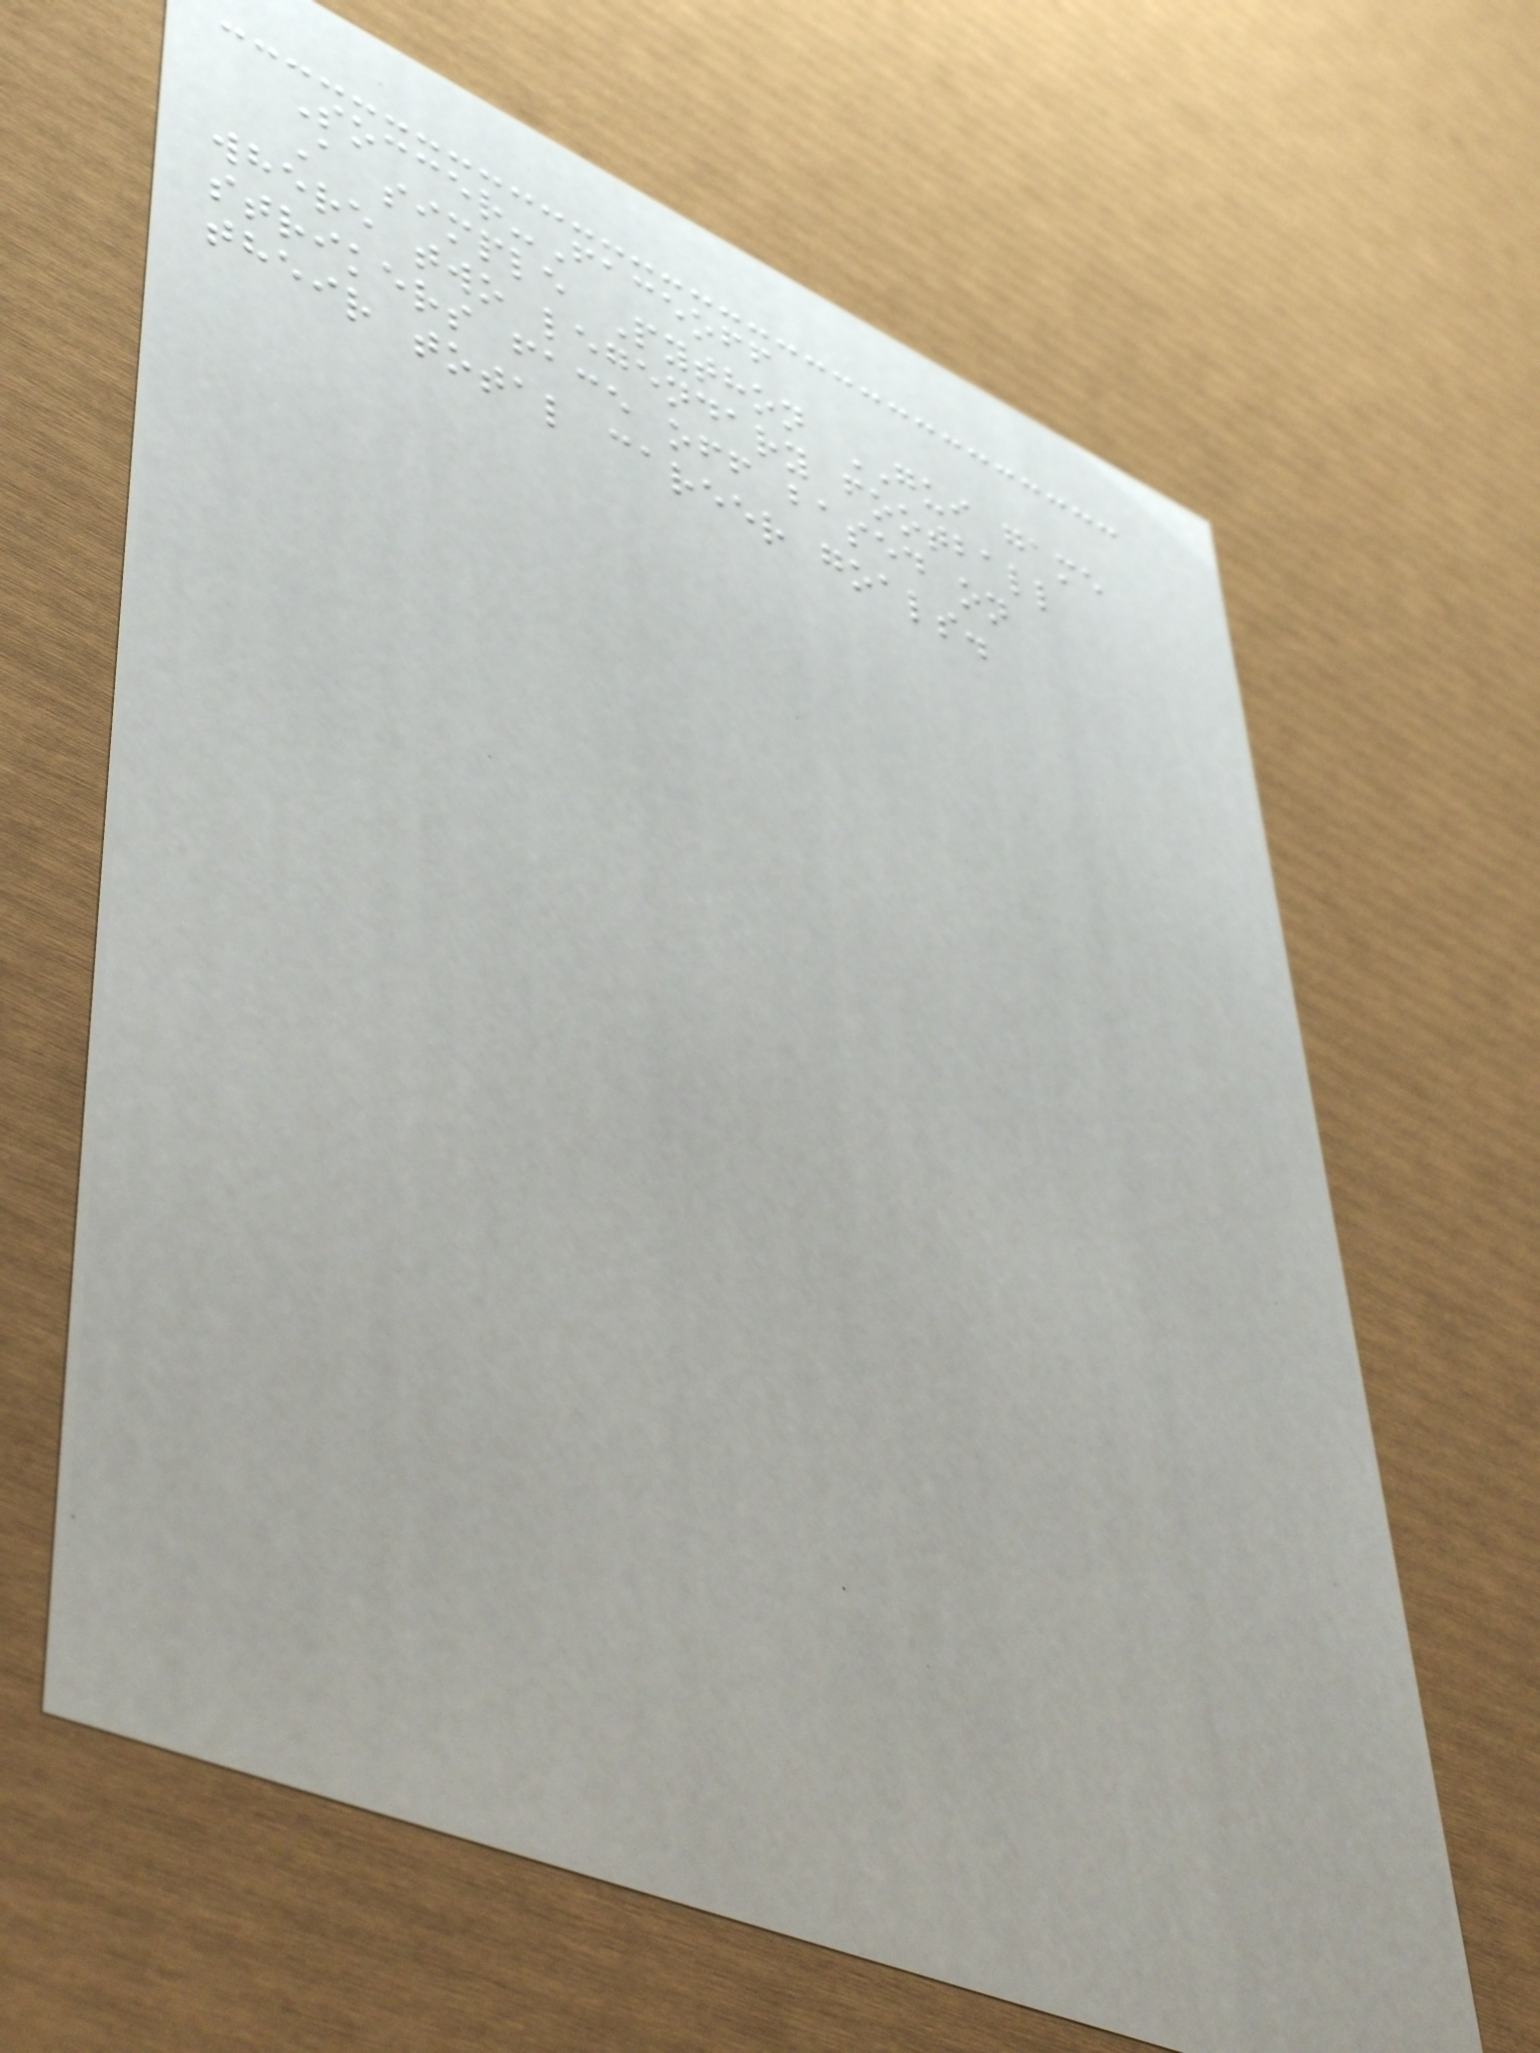Soccer-Faceoff
A simple Python GUI game
where two legendary football
strikers face off based on
their total career goals.
